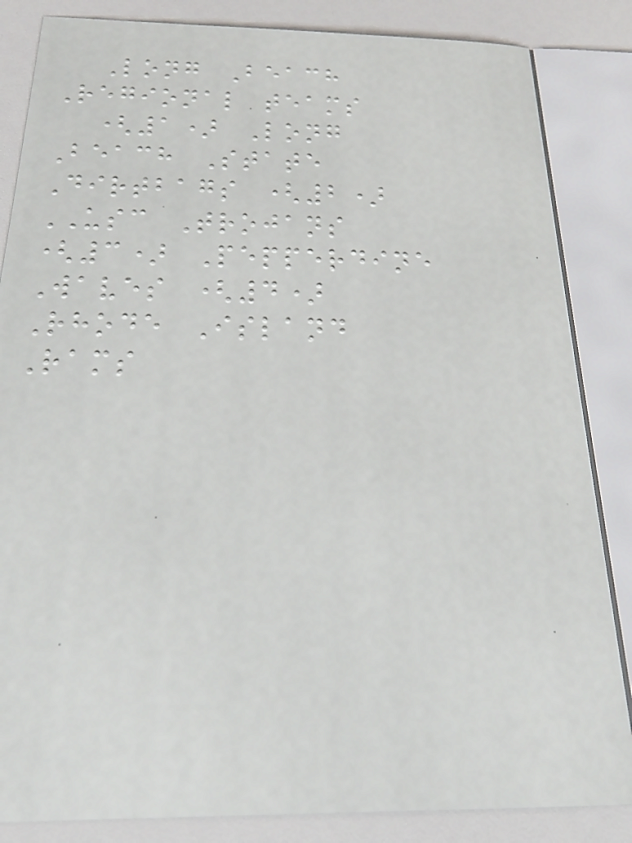Long Beach
Regional teams
(1) Long
Beach State
Dirtbags (2)
USC Trojans
(3) Pepperdine
Waves (4)
Rhode Island
Rams
